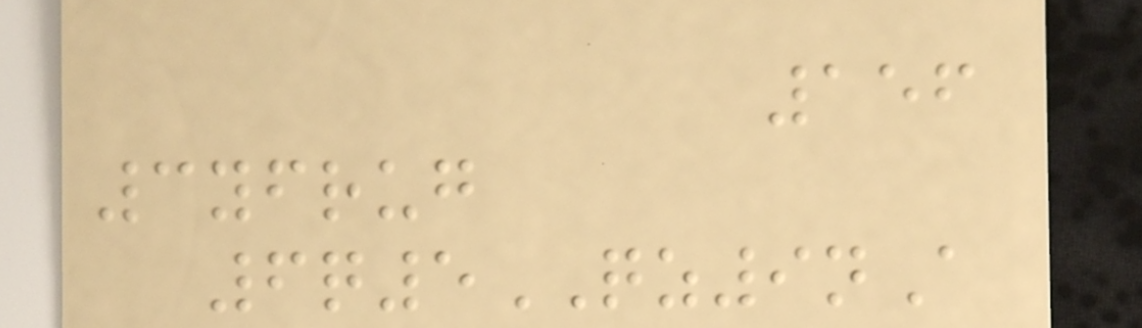156
3yfrug
6q5QZ9nA
